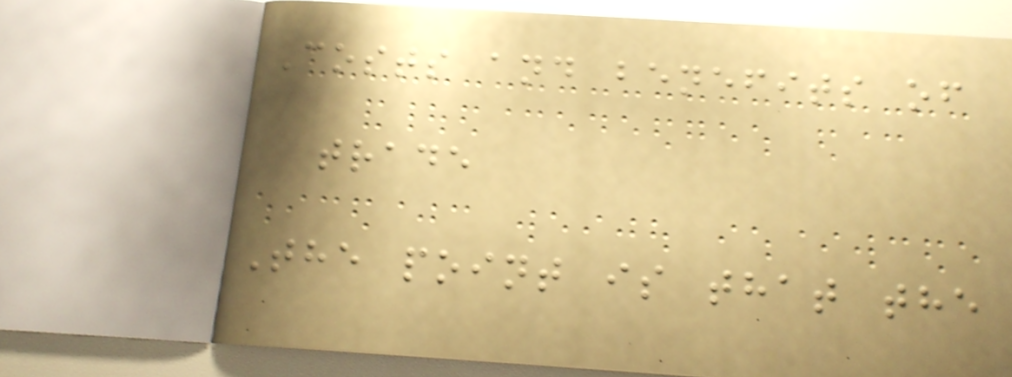Costs and benefits of
trade
The point is that the
